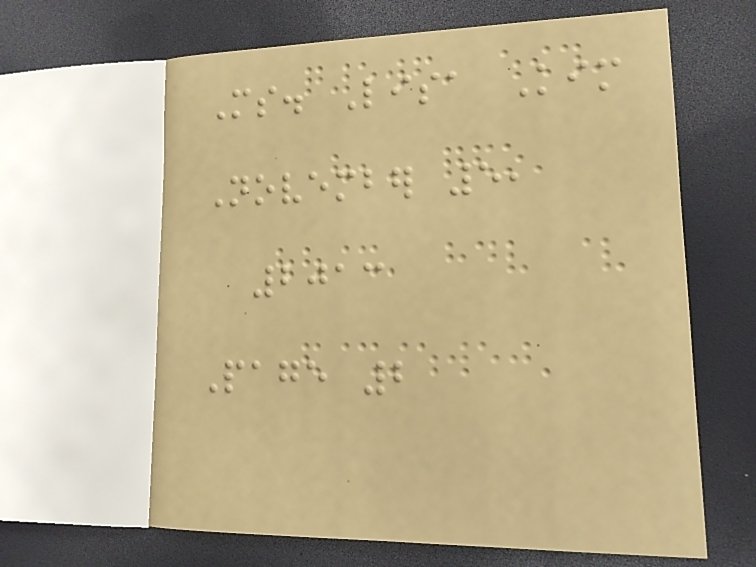Ms. Lisa Kim
November 5,
2013
Page 2
